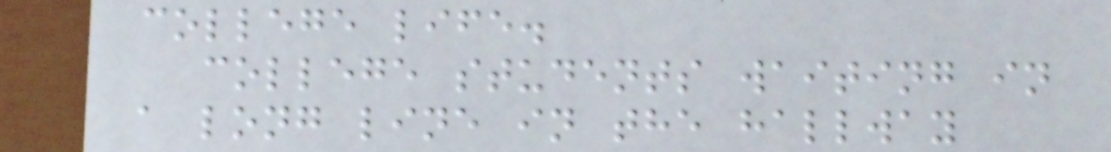college life.
college students waiting in
a long line in the hallway
